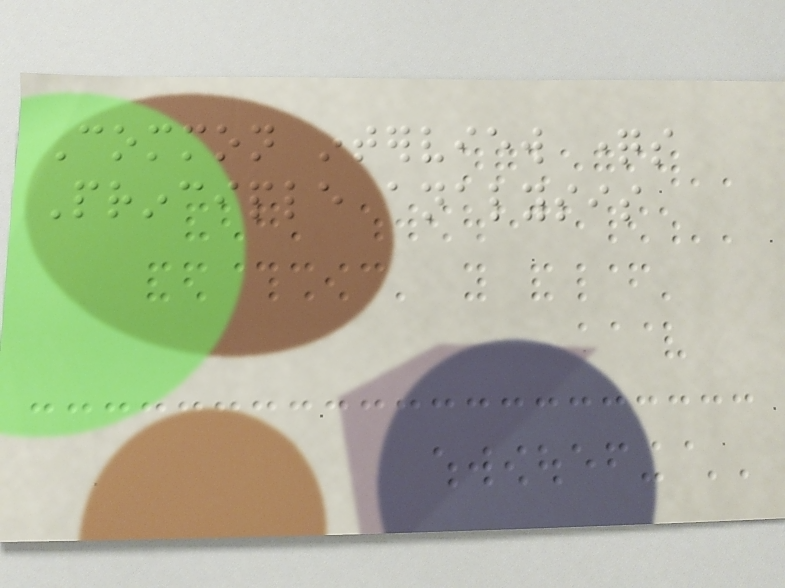Common interview questions
Principle analysis
